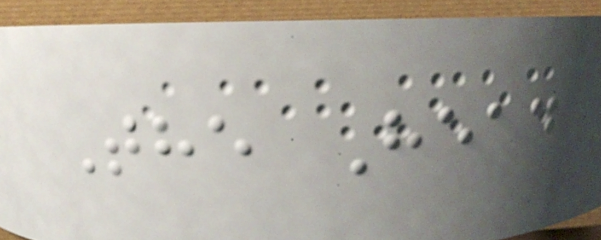The Head
